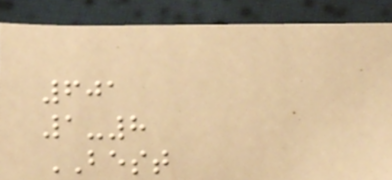601
1-8
BEST
